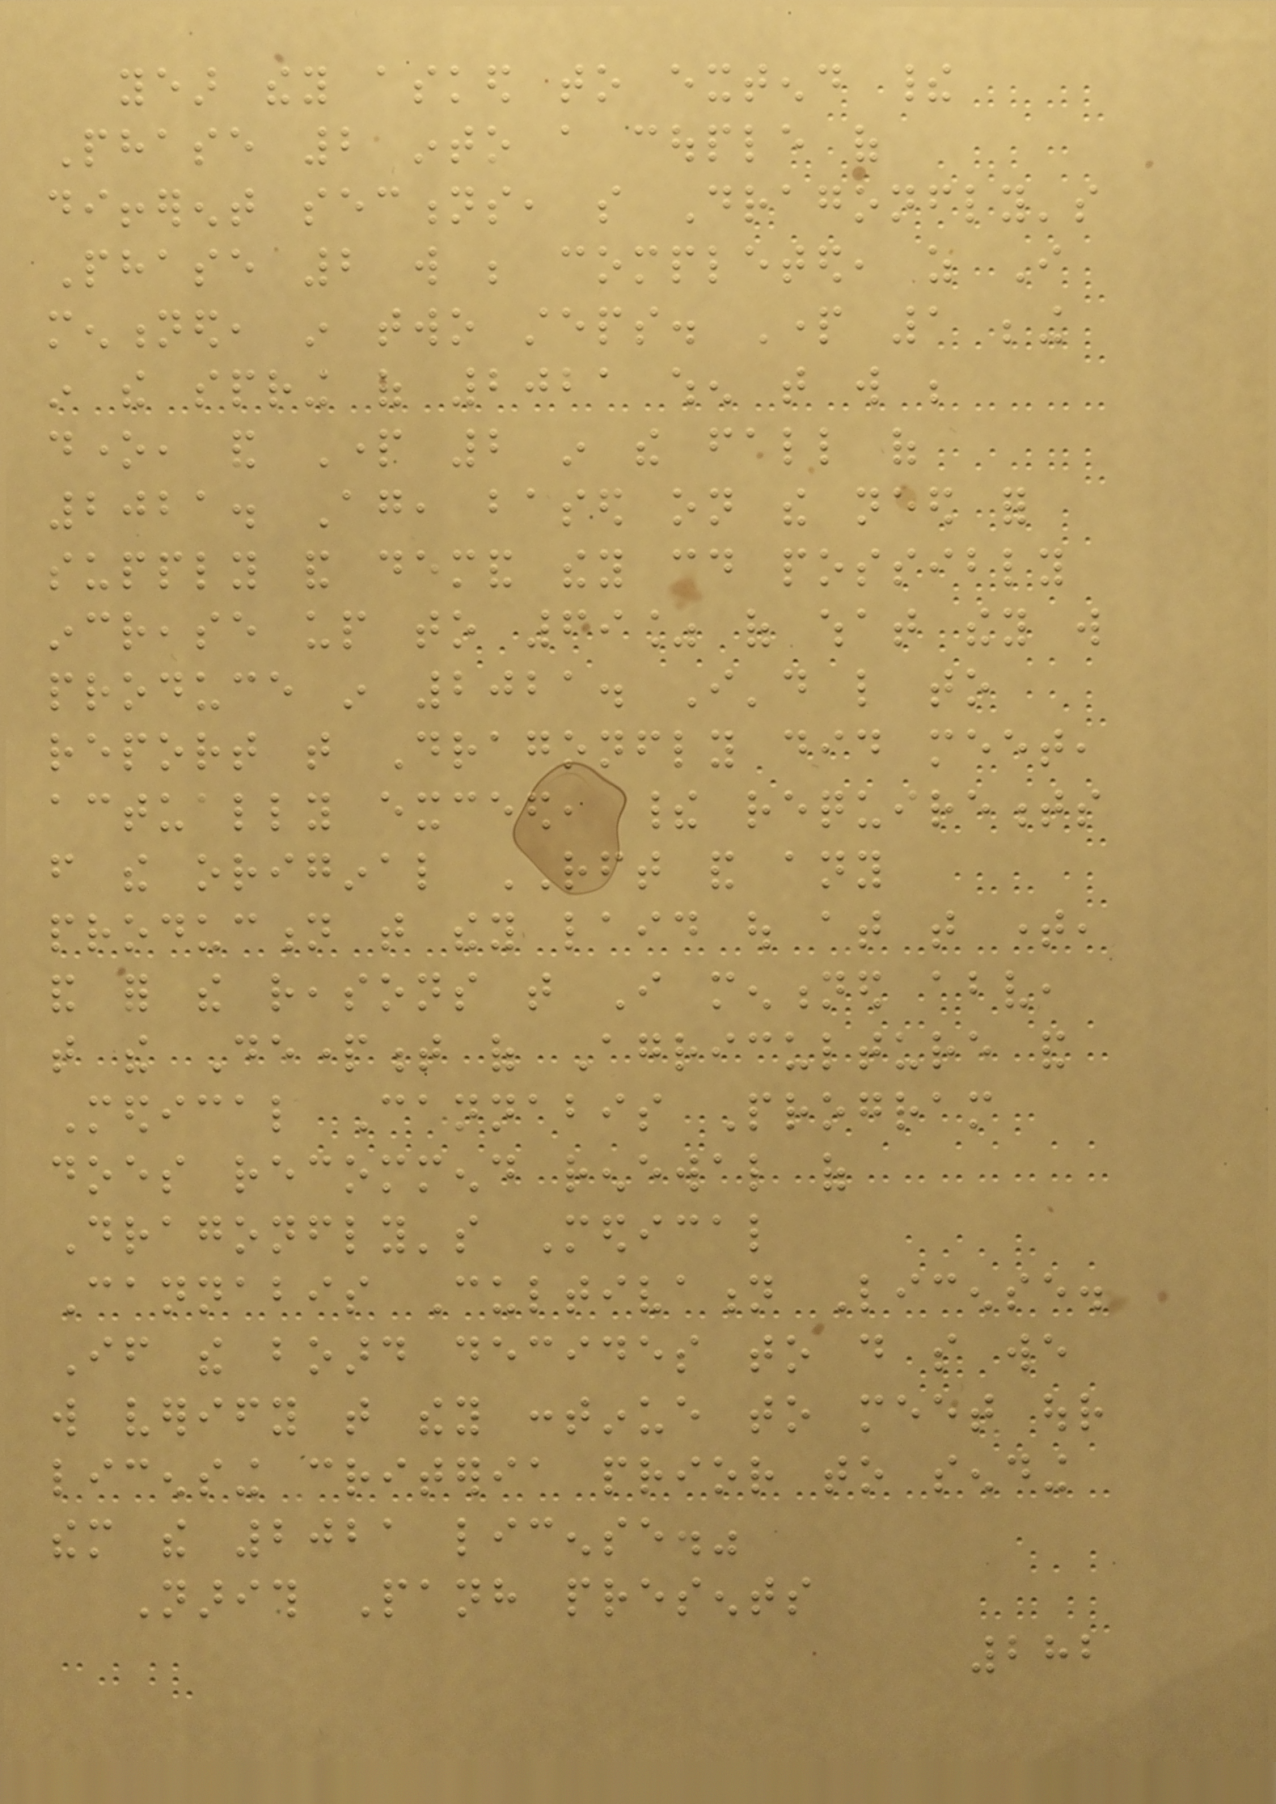year they asked to extend their
Phase 2 into a couple of
different sections, so Dragonfly's
Phase 2 will be completed, as I
mentioned, in two steps. Part 1 being
in the spring of 2021 when that will be
done, and Part 2 in the fall of
2021. Again, based on the need for
supply and demand they could possibly
increase up to 69% of what they will
produce in 2021. I'd like to
report that Dragonfly did meet,
actually exceed, their requirements
from the original RFT and any
production that they laid out at that time,
and for the reasons that I mentioned above,
that the Department of Agriculture and
Medical Cannabis Program
does recommend renewal of
Dragonfly's Medical
Cannabis Cultivation License.
If the board decides to do so we
will verify that they continue to meet our
licensing criteria prior to sending
them the 2021 license."
Narith Panh presents
282
